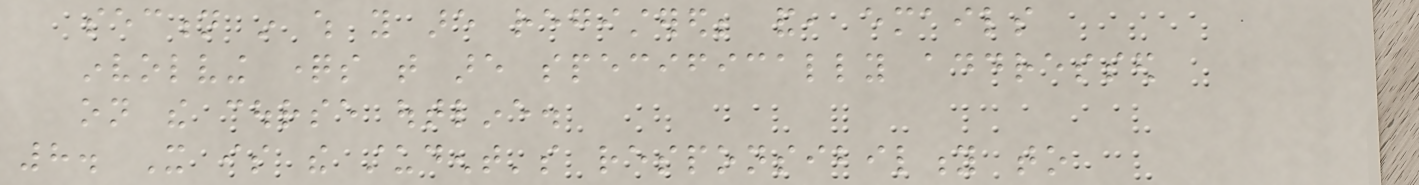section in which you are registered; and, emails
involving questions that are specifically addressed
on the course outline.
8. It is the student's responsibility to
